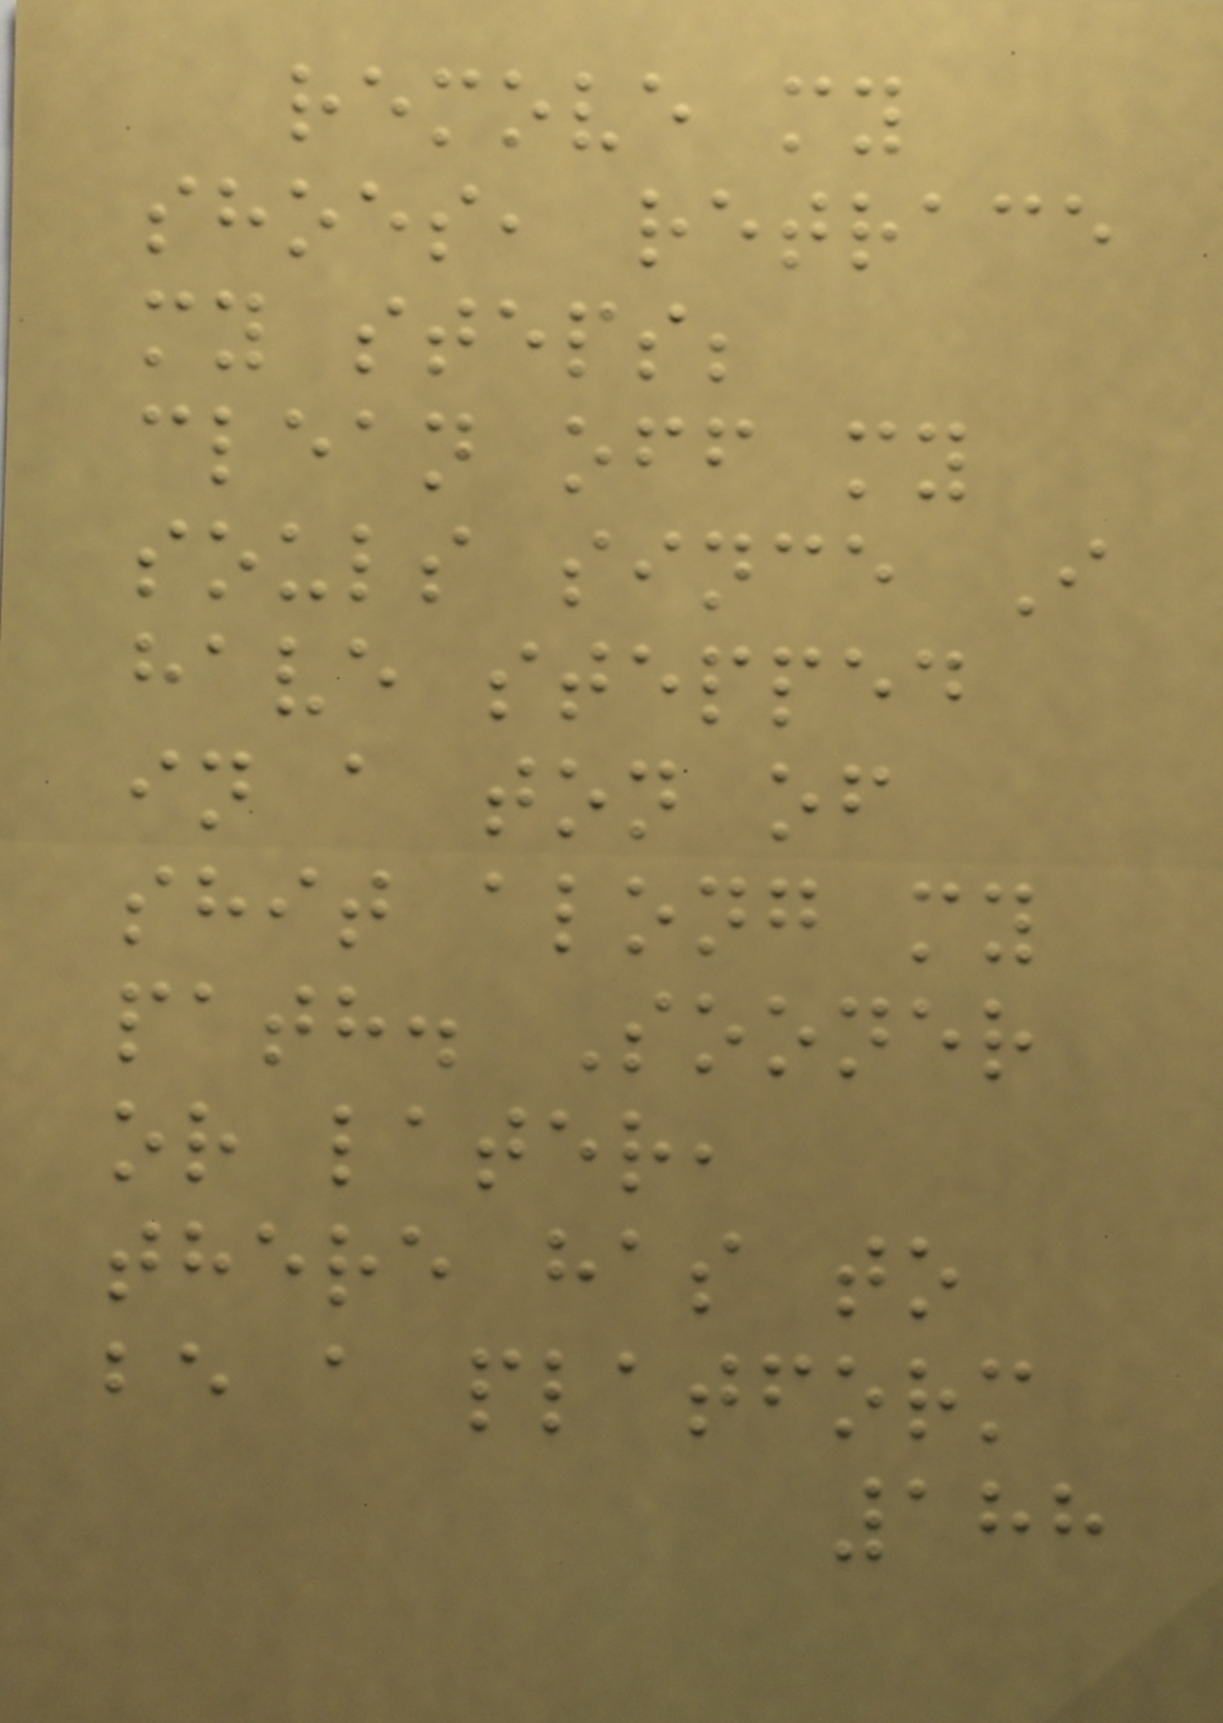remove my
shoes, retrace
my steps;
clean off my
souls since I
have stepped
in a ton of
shit along my
path. Sooner
or later,
there has to
be a platform
188
